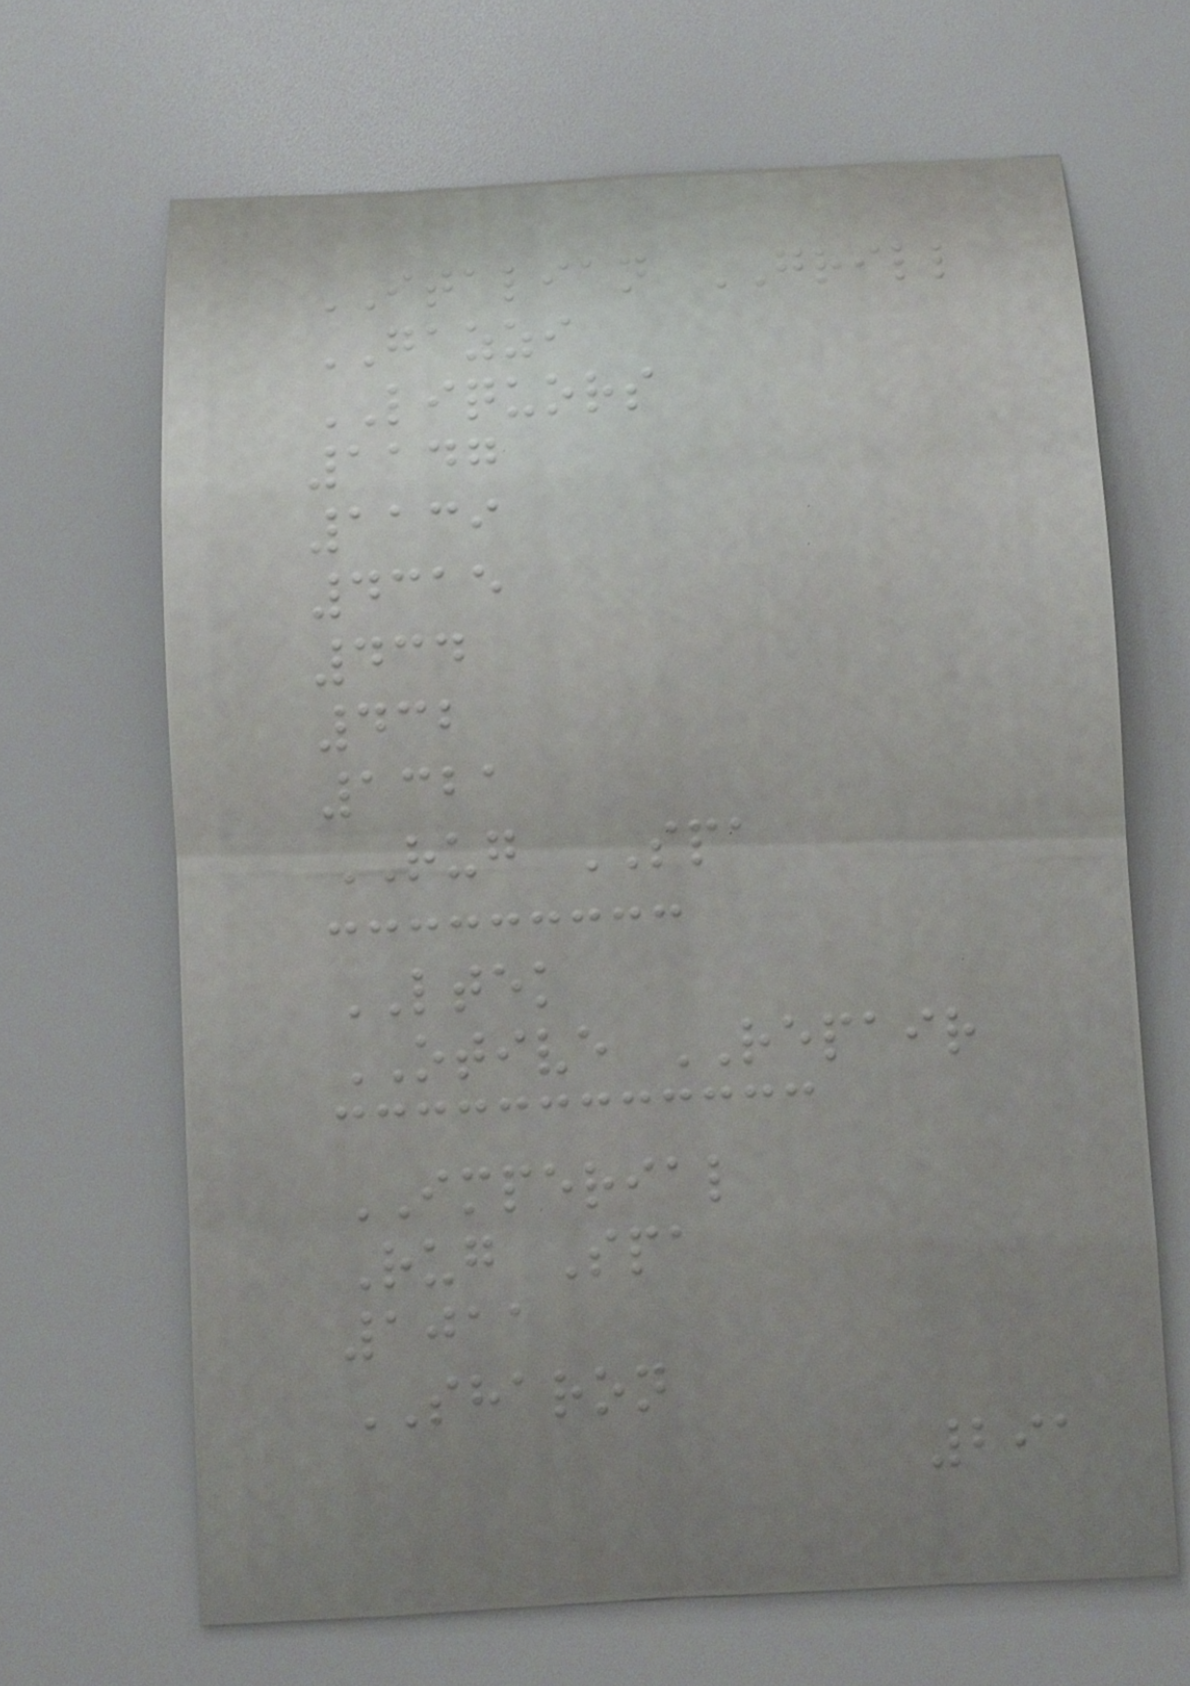ITALIAN GRILL
GAZZI
LIQUORS
1147
1139
4315
434
432
1321
RUG SPA
LTEK
OTIVE REPAIR
IMPERIAL
Rug Spa
1011
SHARON
291
